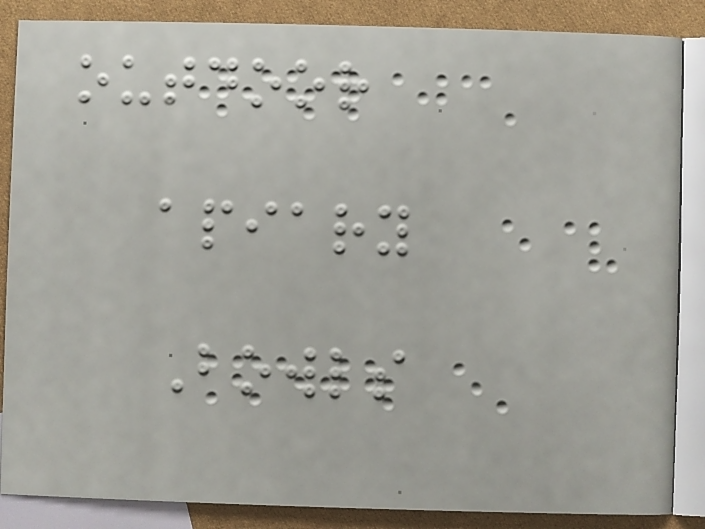outdoor
apiary
Bowls
